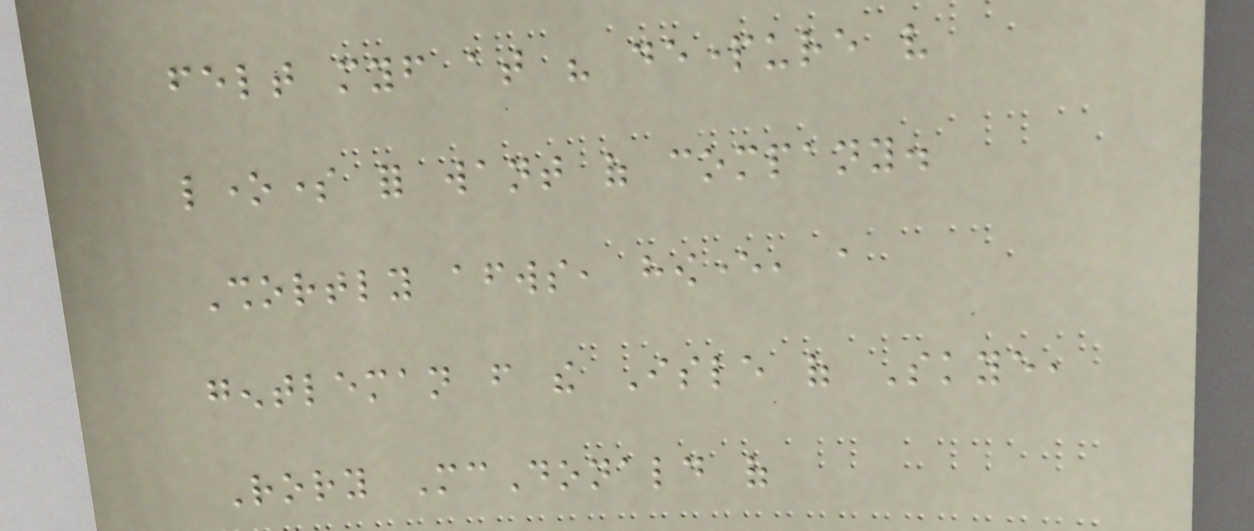felt myself at his departure very
lonesome for want of company.
Shortly afterwards, however, a
gentleman from the Isle of Skye,
Rory McDonald of
